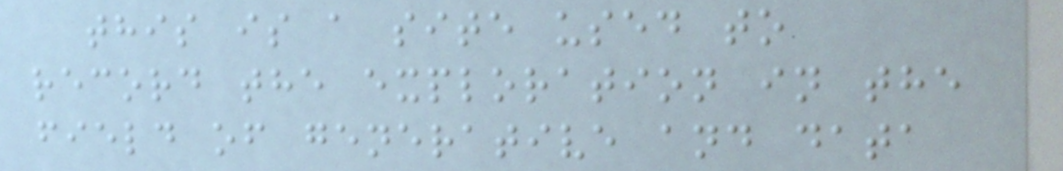this is a site used to
record the exploration in the
field of generative and data
